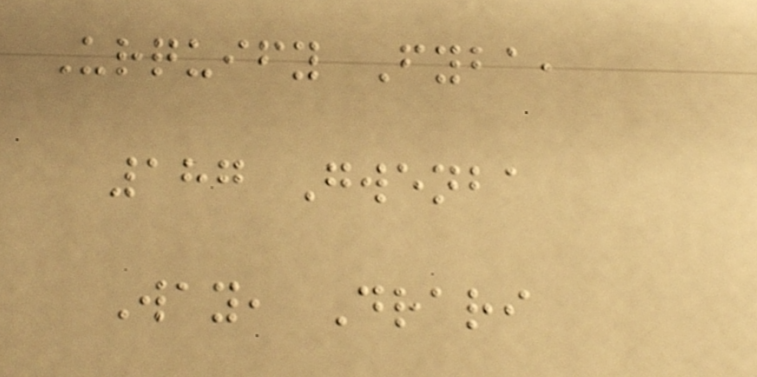Urquify Fyba,
187 Gwenba
Way, Drari
